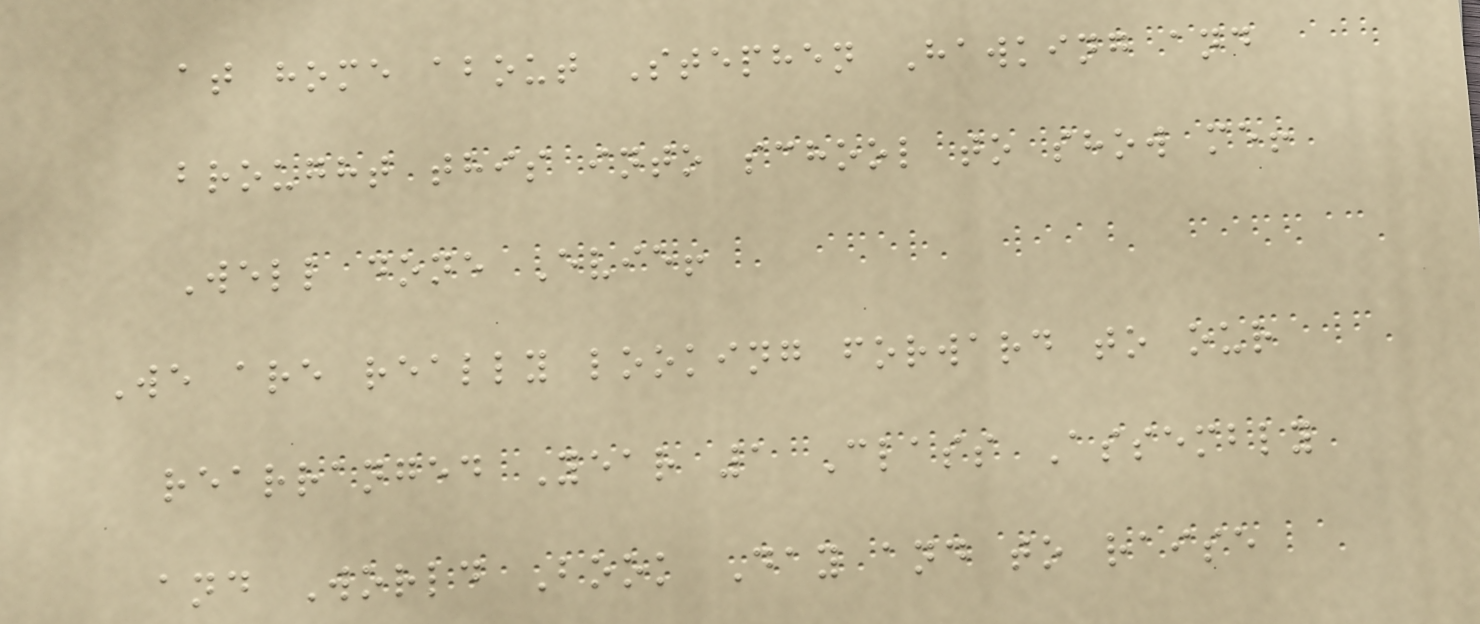at home about Stephen Hawking and
brought this into school to show me!
Well done Evie!
We are really looking forward to our
rearranged Year 1 Class Assembly
and World Book Day and to raise
